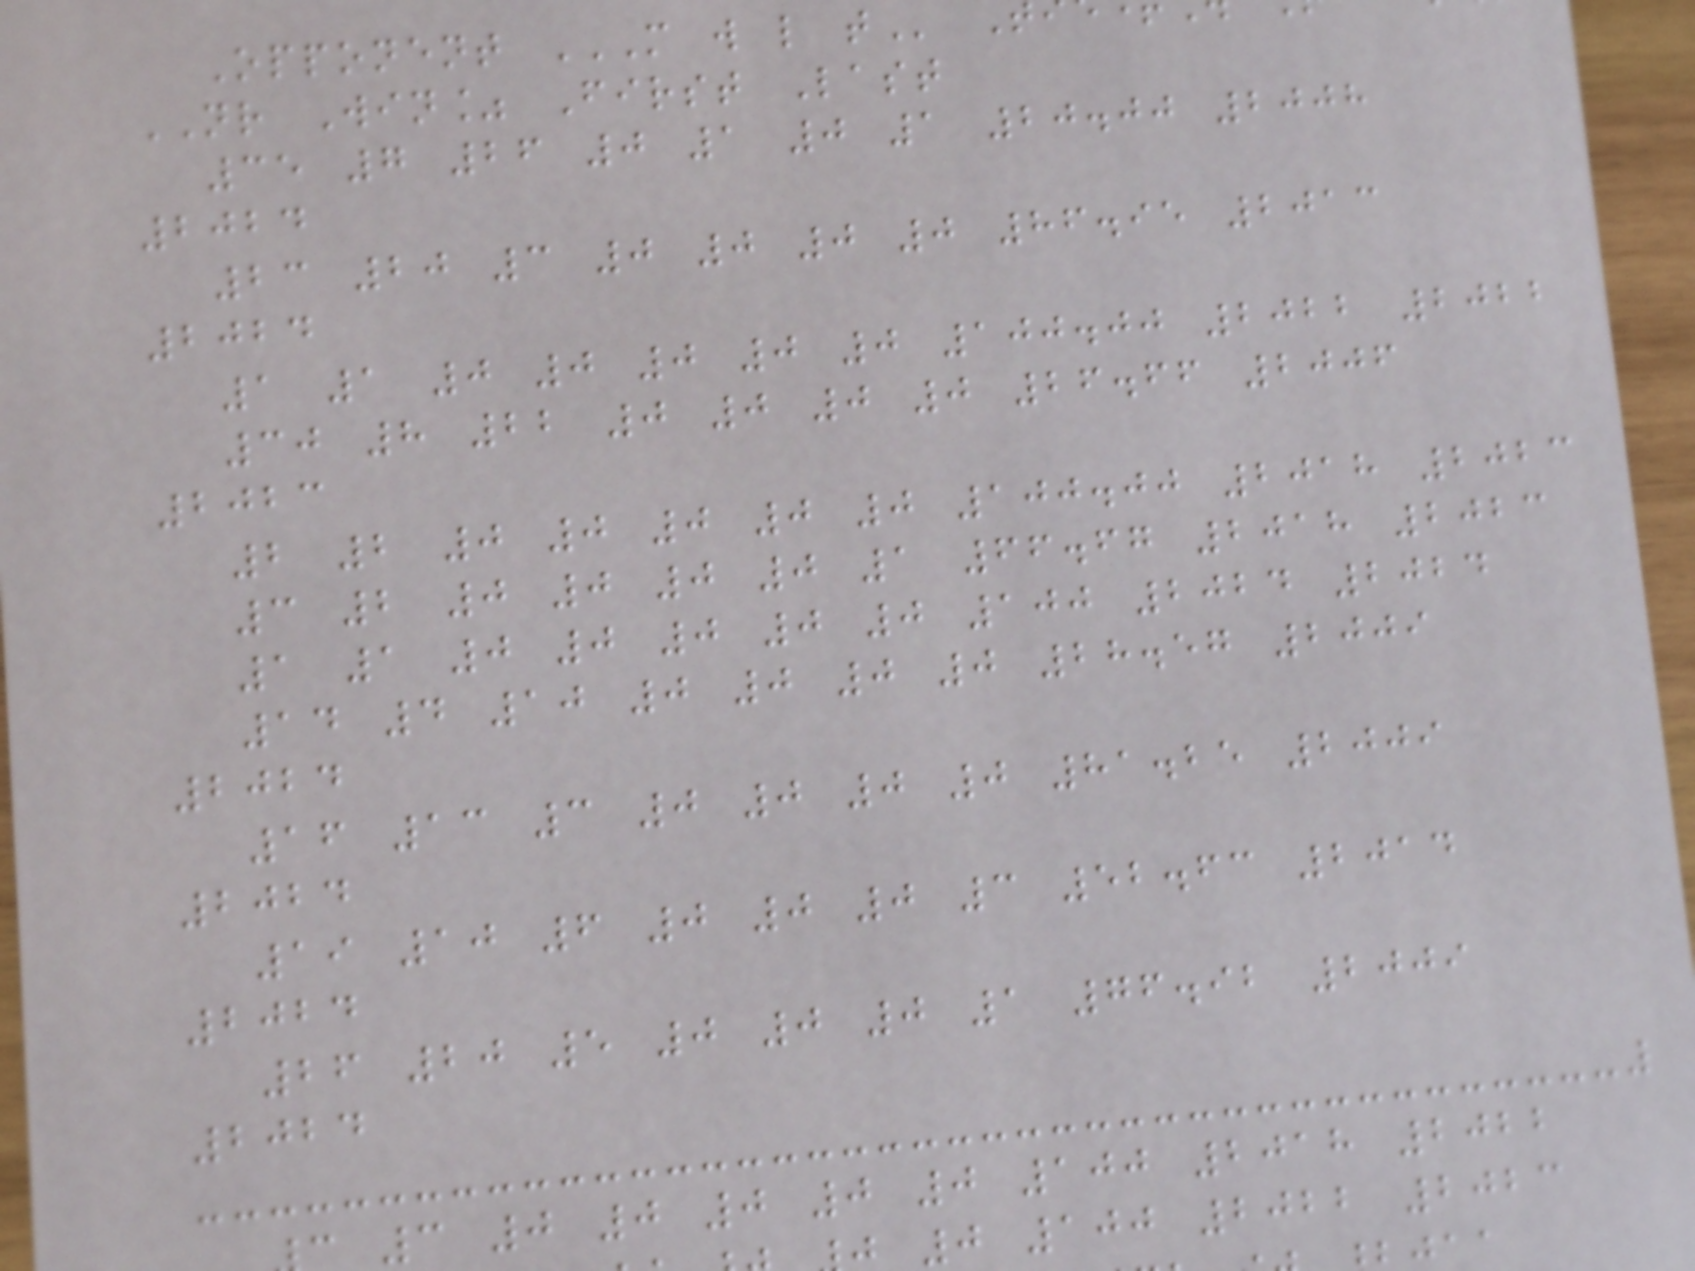Opponent M W L T
NR Win% First Last
35 7 26 0 1 0 1 20.00 2008
2024
23 20 3 0 0 0 0 86.95 2013
2024
1 1 0 0 0 0 0 100.00 2022 2022
30 8 22 0 0 0 0 26.66 2006
2023
2 2 0 0 0 0 0 100.00 2018 2023
3 2 0 0 0 0 1 66.67 2018 2023
1 1 0 0 0 0 0 100 2024 2024
14 4 10 0 0 0 0 28.57 2009
2024
16 13 3 0 0 0 0 81.25 2009
2024
19 10 6 0 0 0 3 52.63 2014
2024
26 20 5 0 0 0 1 76.92 2009
2024
3 0 0 0 0 0 100 2018 2022
0 100 2022 2023
